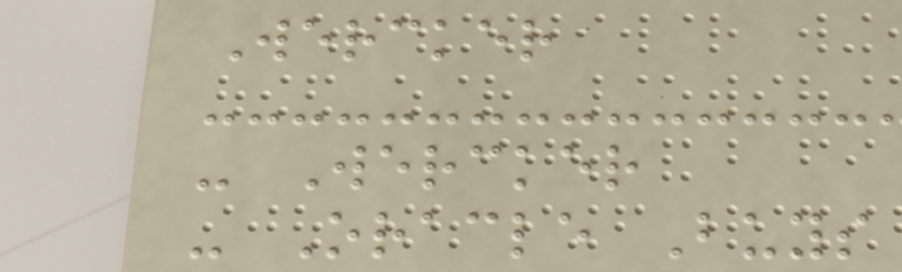Wercker
- Wercker
- Oracle Buys
